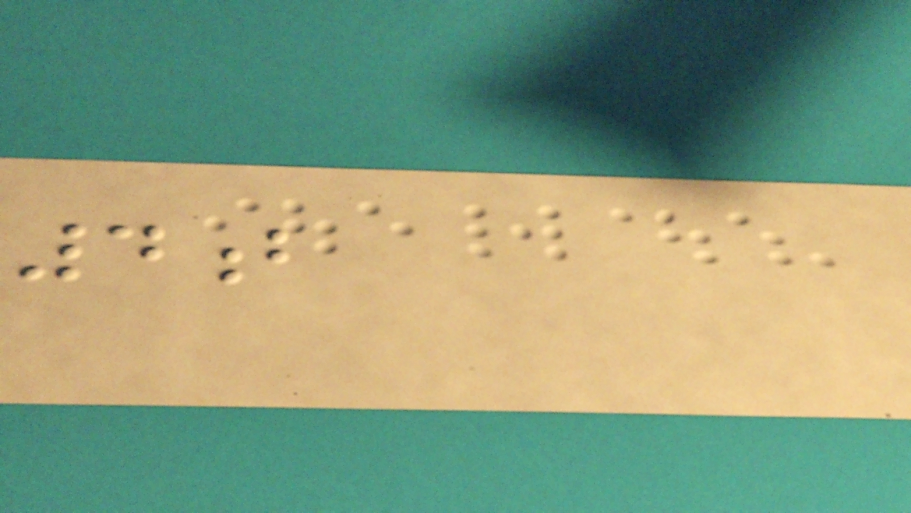4b
